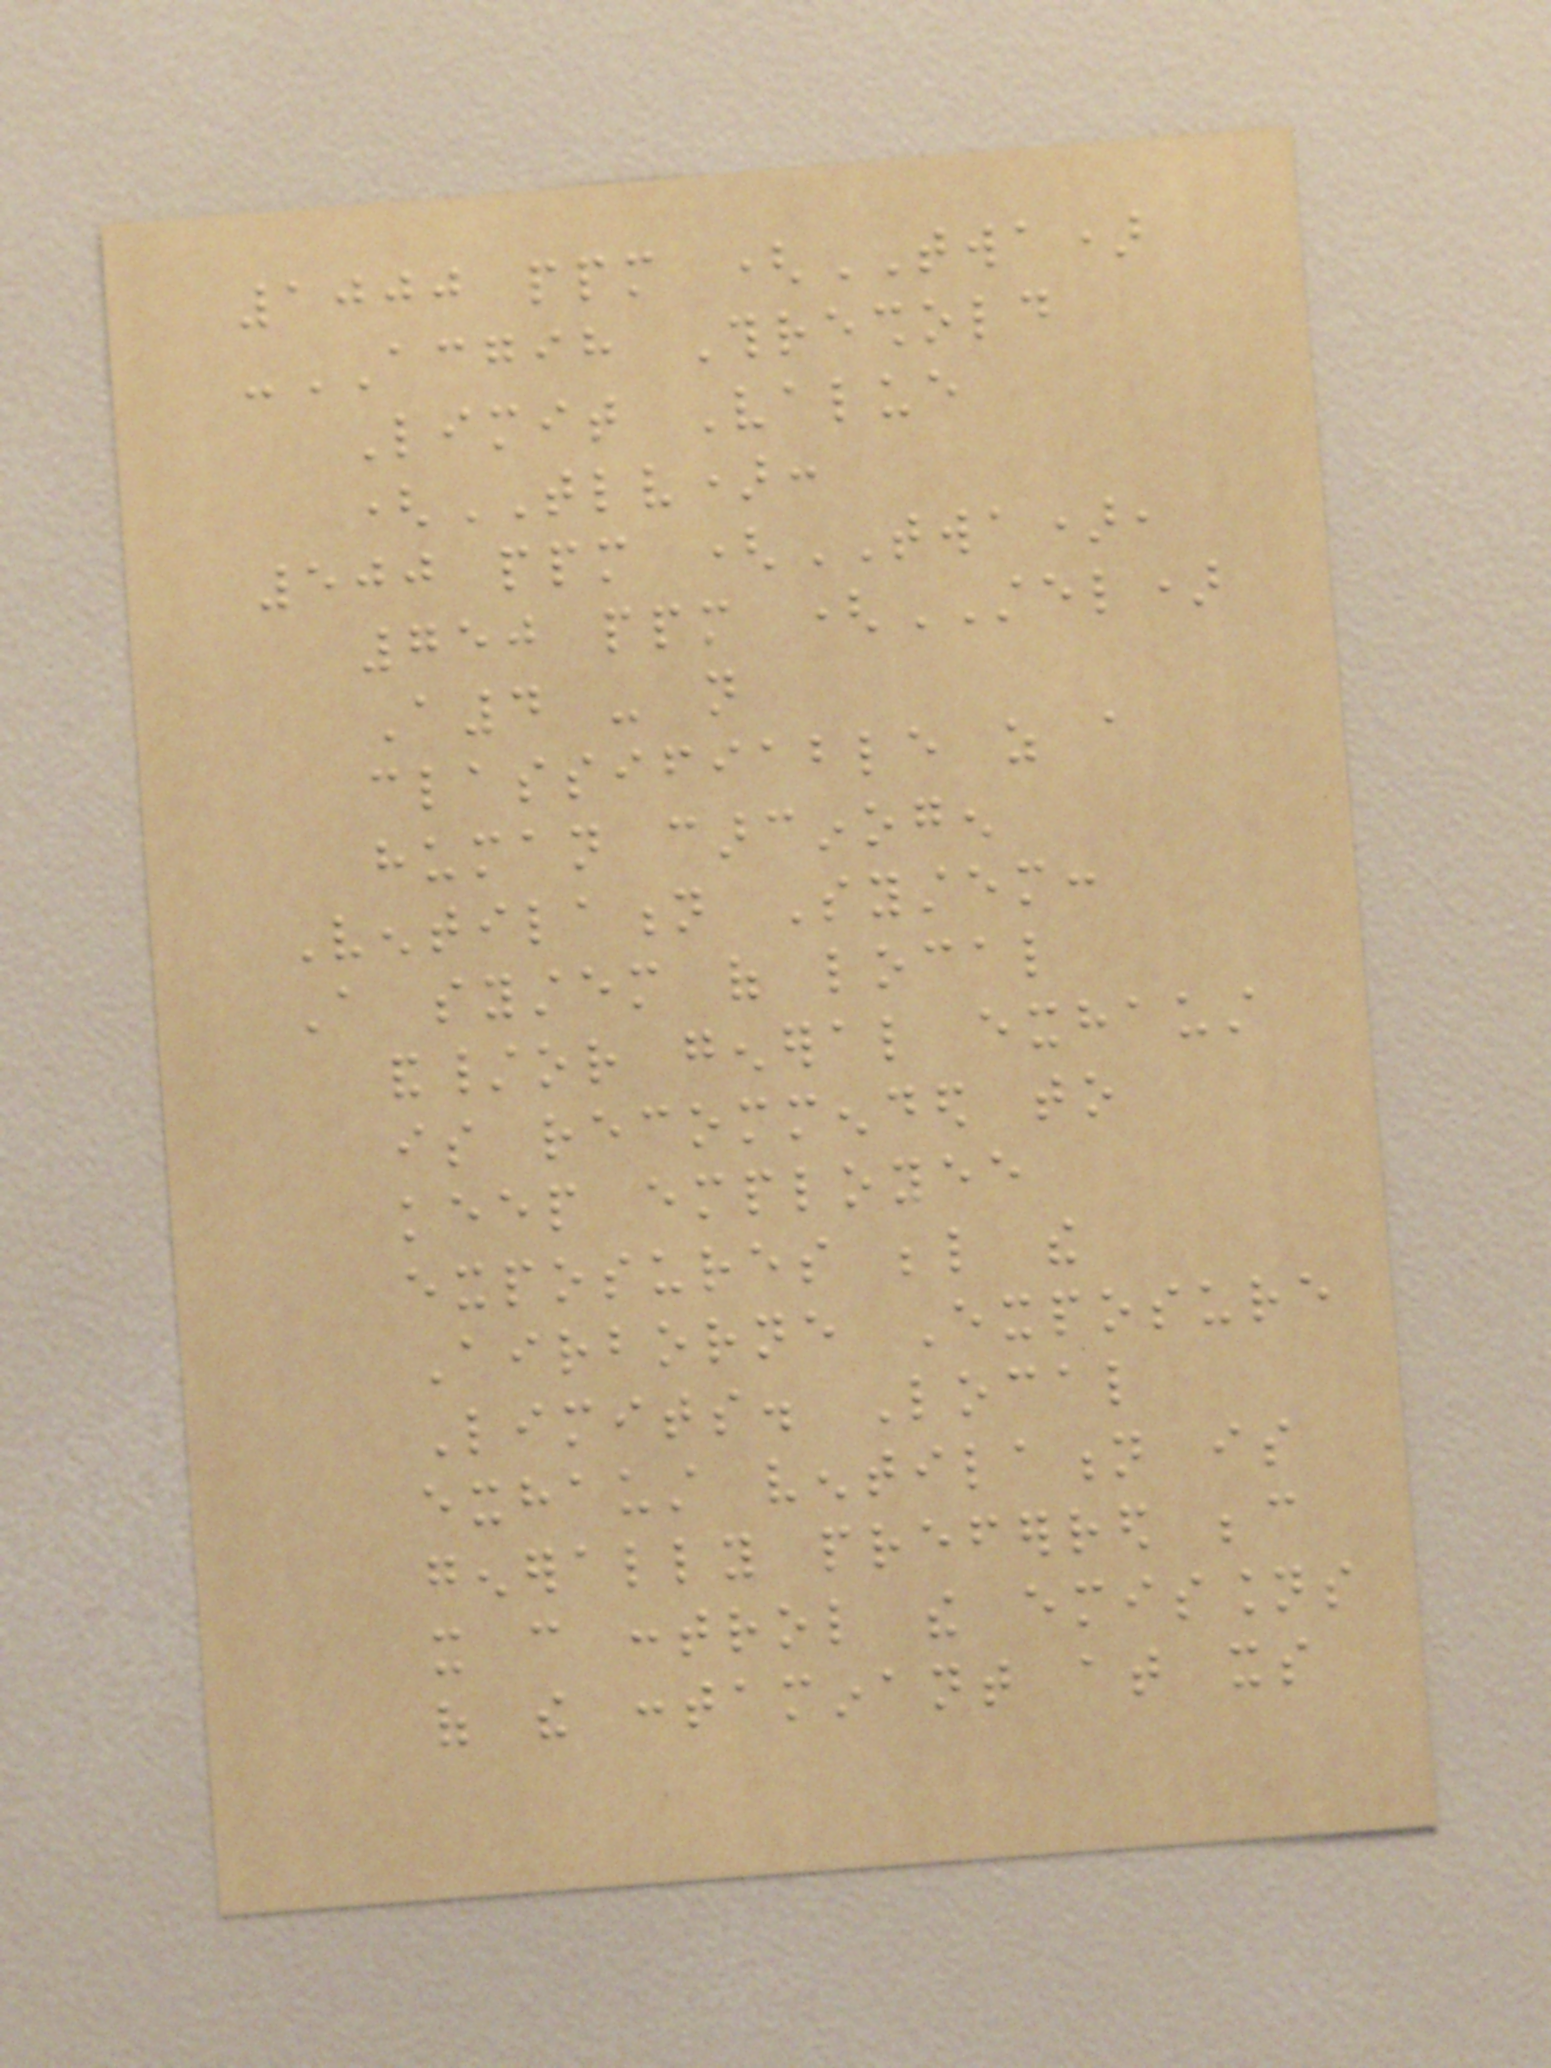1000 ppm (TWA)
-ACGIH Threshold
Limit Value
(TLV):
500 ppm (TWA),
750 ppm (STEL)
A4 - not
classifiable as a
human carcinogen
Ventilation System:
A system of local
and/or general exhaust
is recommended to
keep employee
exposures below the
Airborne Exposure
Limits. Local
exhaust ventilation is
generally preferred because
it can control the emissions
of the contaminant at its
